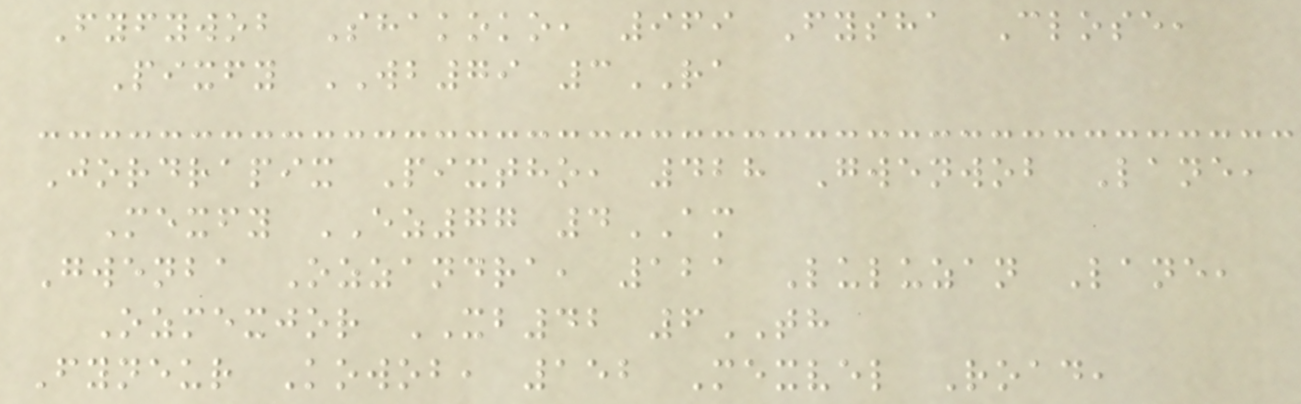Fyfywob Shakoko, 969 Fysha Close,
Pixfy WB79 3RA
Jordrapix Pixtho, 428 Gwenwob Lane,
Mexfy EZ77 4AM
Gwenba Ozzandra, 121 Luluzan Lane,
Ozmexjor XB42 6TH
Fyneur Kowob, 152 Mexvel Road,
